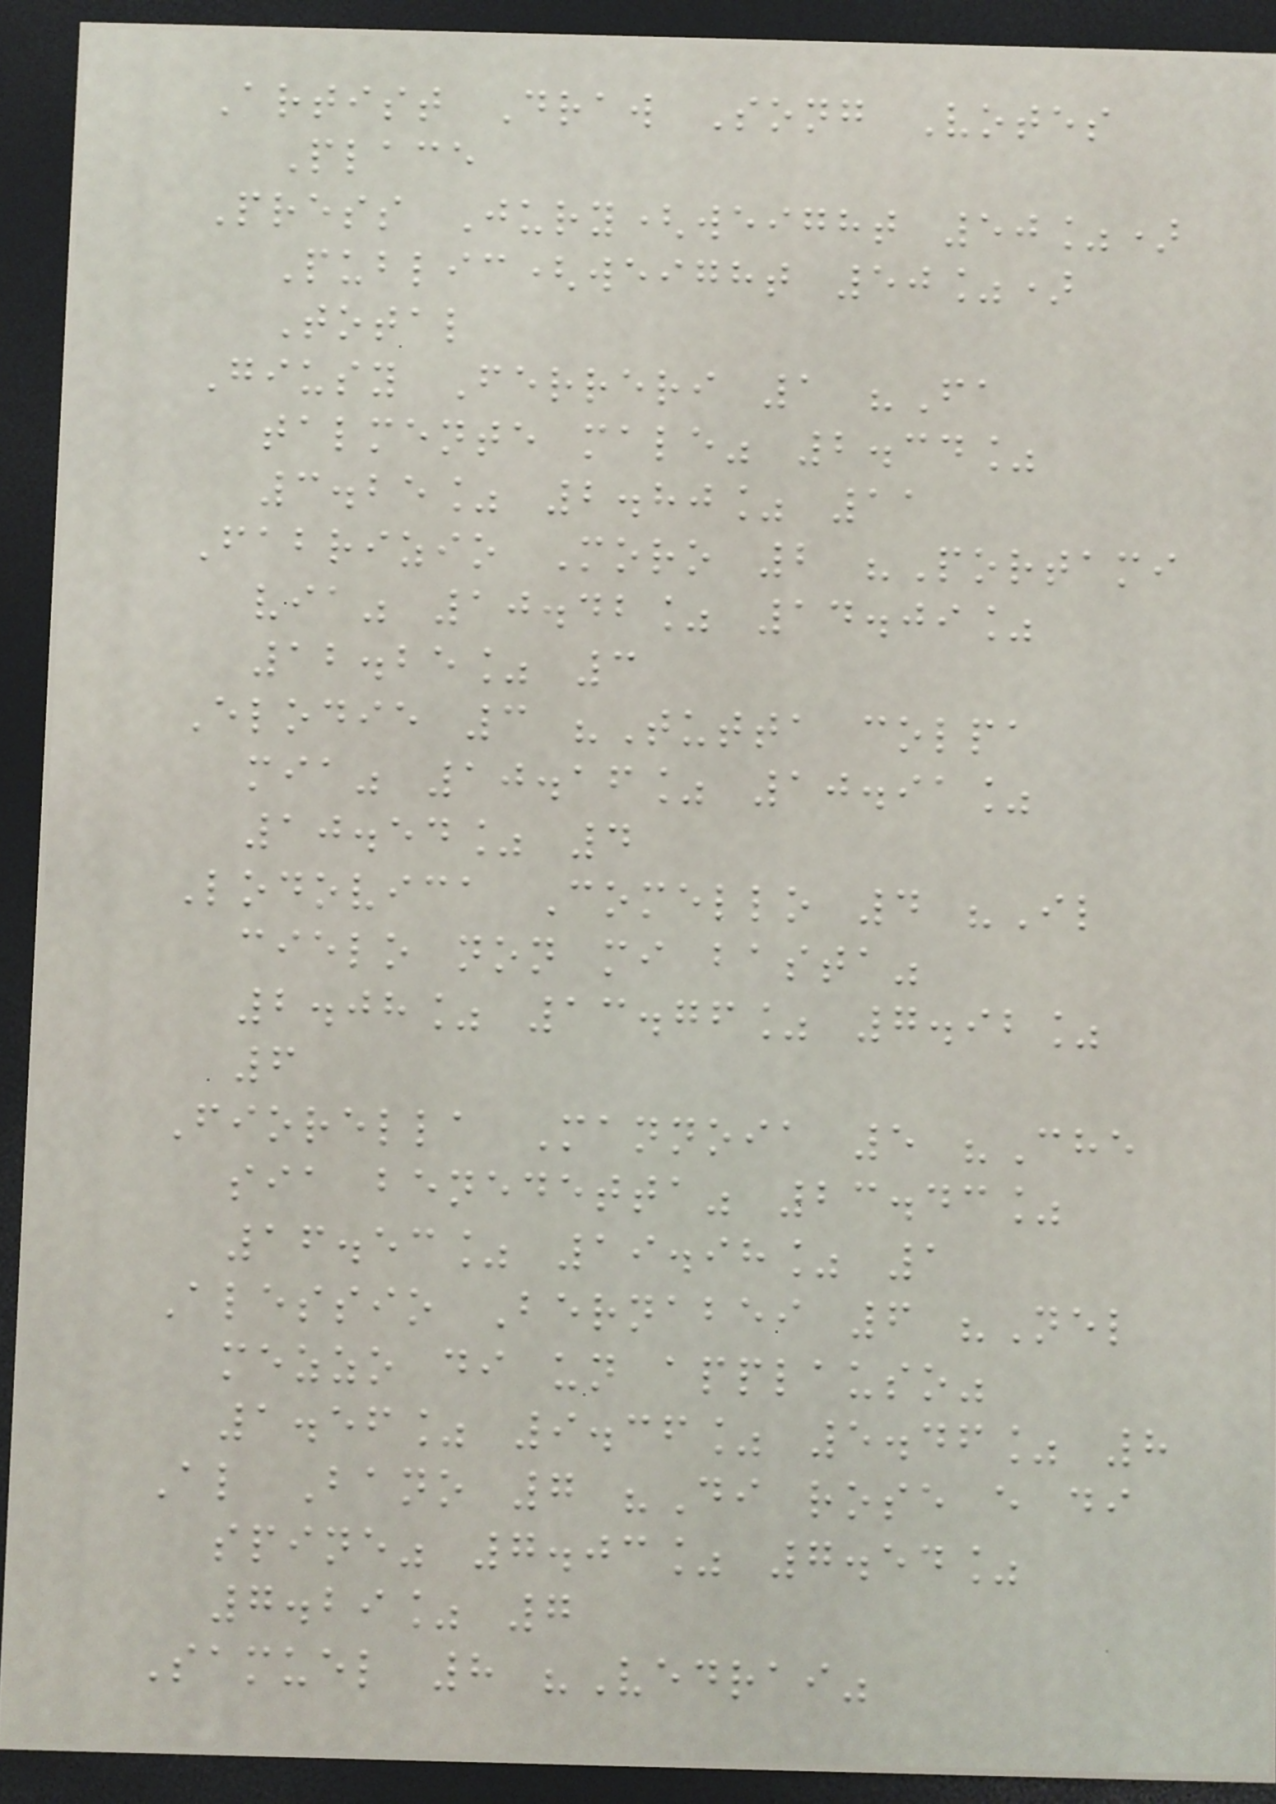Artist Draw Song Votes
Place
Press Jury(weight 50%)
Public(weight 50%)
Total
Giusy Ferreri 1 "Fa
talmente male" 2.34%
3.25% 2.80% 11
Fabrizio Moro 2 "Portami
via" 10.42% 14.09%
12.25% 3
Elodie 3 "Tutta colpa
mia" 10.16% 10.91%
10.54% 4
Lodovica Comello 4 "Il
cielo non mi basta"
2.08% 13.76% 7.92%
6
Fiorella Mannoia 5 "Che
sia benedetta" 23.43%
16.53% 19.98% 1
Alessio Bernabei 6 "Nel
mezzo di un applauso"
1.56% 9.36% 5.46% 8
Al Bano 7 "Di rose e di
spine" 7.03% 7.54%
7.29% 7
Samuel 8 "Vedrai"
